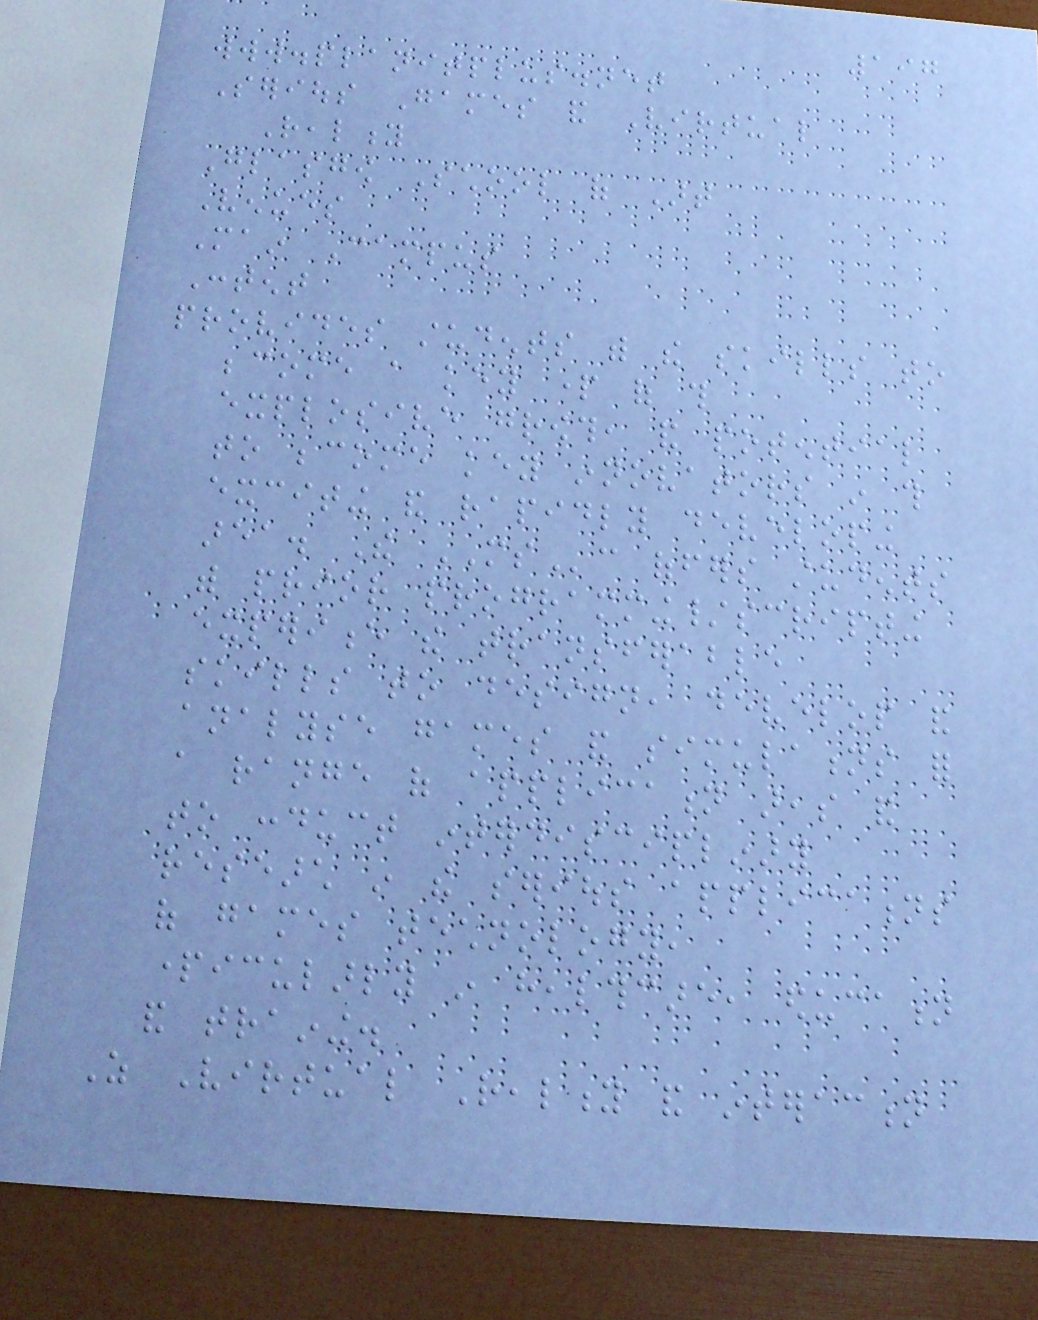197
www.planitplus.net
Serious Games and Virtual
Reality
Glasgow School of Art
Venues
Main Campus
Content
provides students with the skills to
become a key part of this
explosive growth, and potential
to become key innovators in this
exciting and rapidly developing
area. The MSc offers students
with prior programming/scripting
experience the transferable
skills to design, develop and
analyse games and simulations for
a range of application areas and
to conduct interdisciplinary
research in the serious applications
of games technology,
particularly in healthcare, education
and training.
As Virtual Reality and interaction
